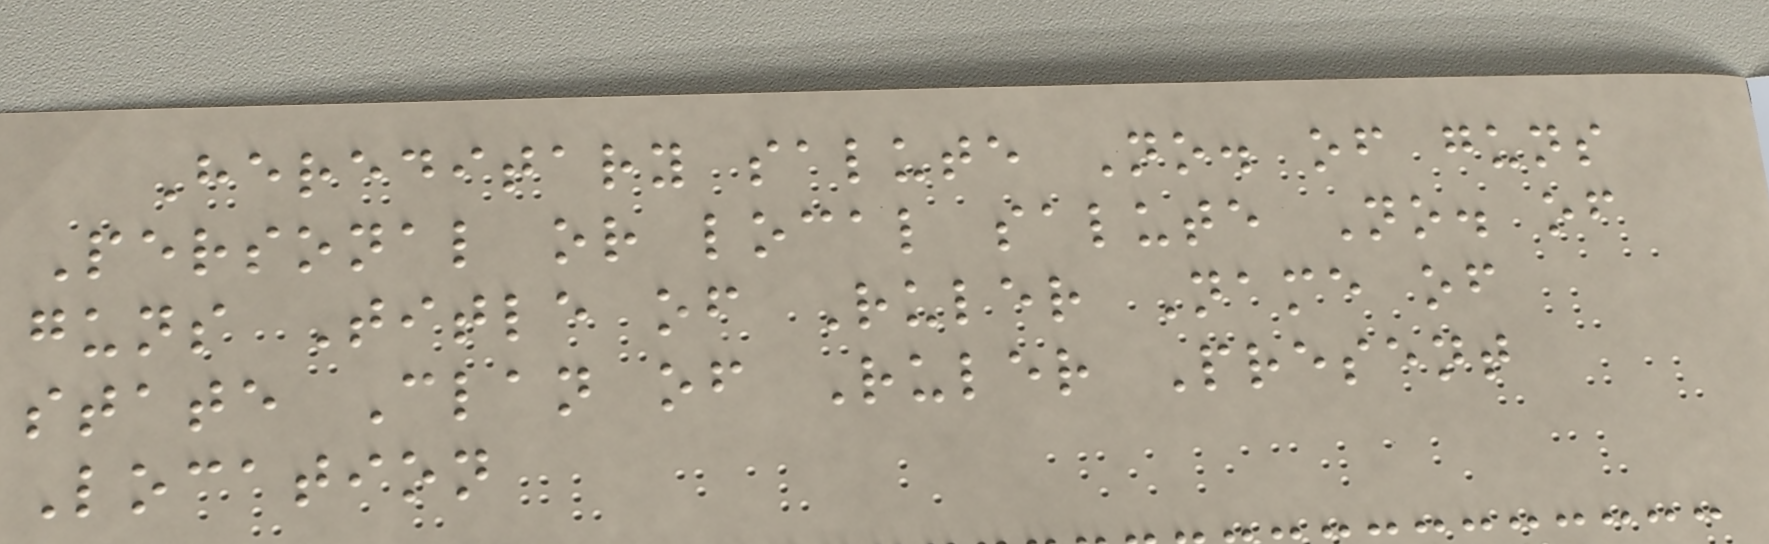Hereditary salute No. of guns
Personal or local salute No. of
guns Title of Ruler Name of
state Clan of Ruler Present
Location
